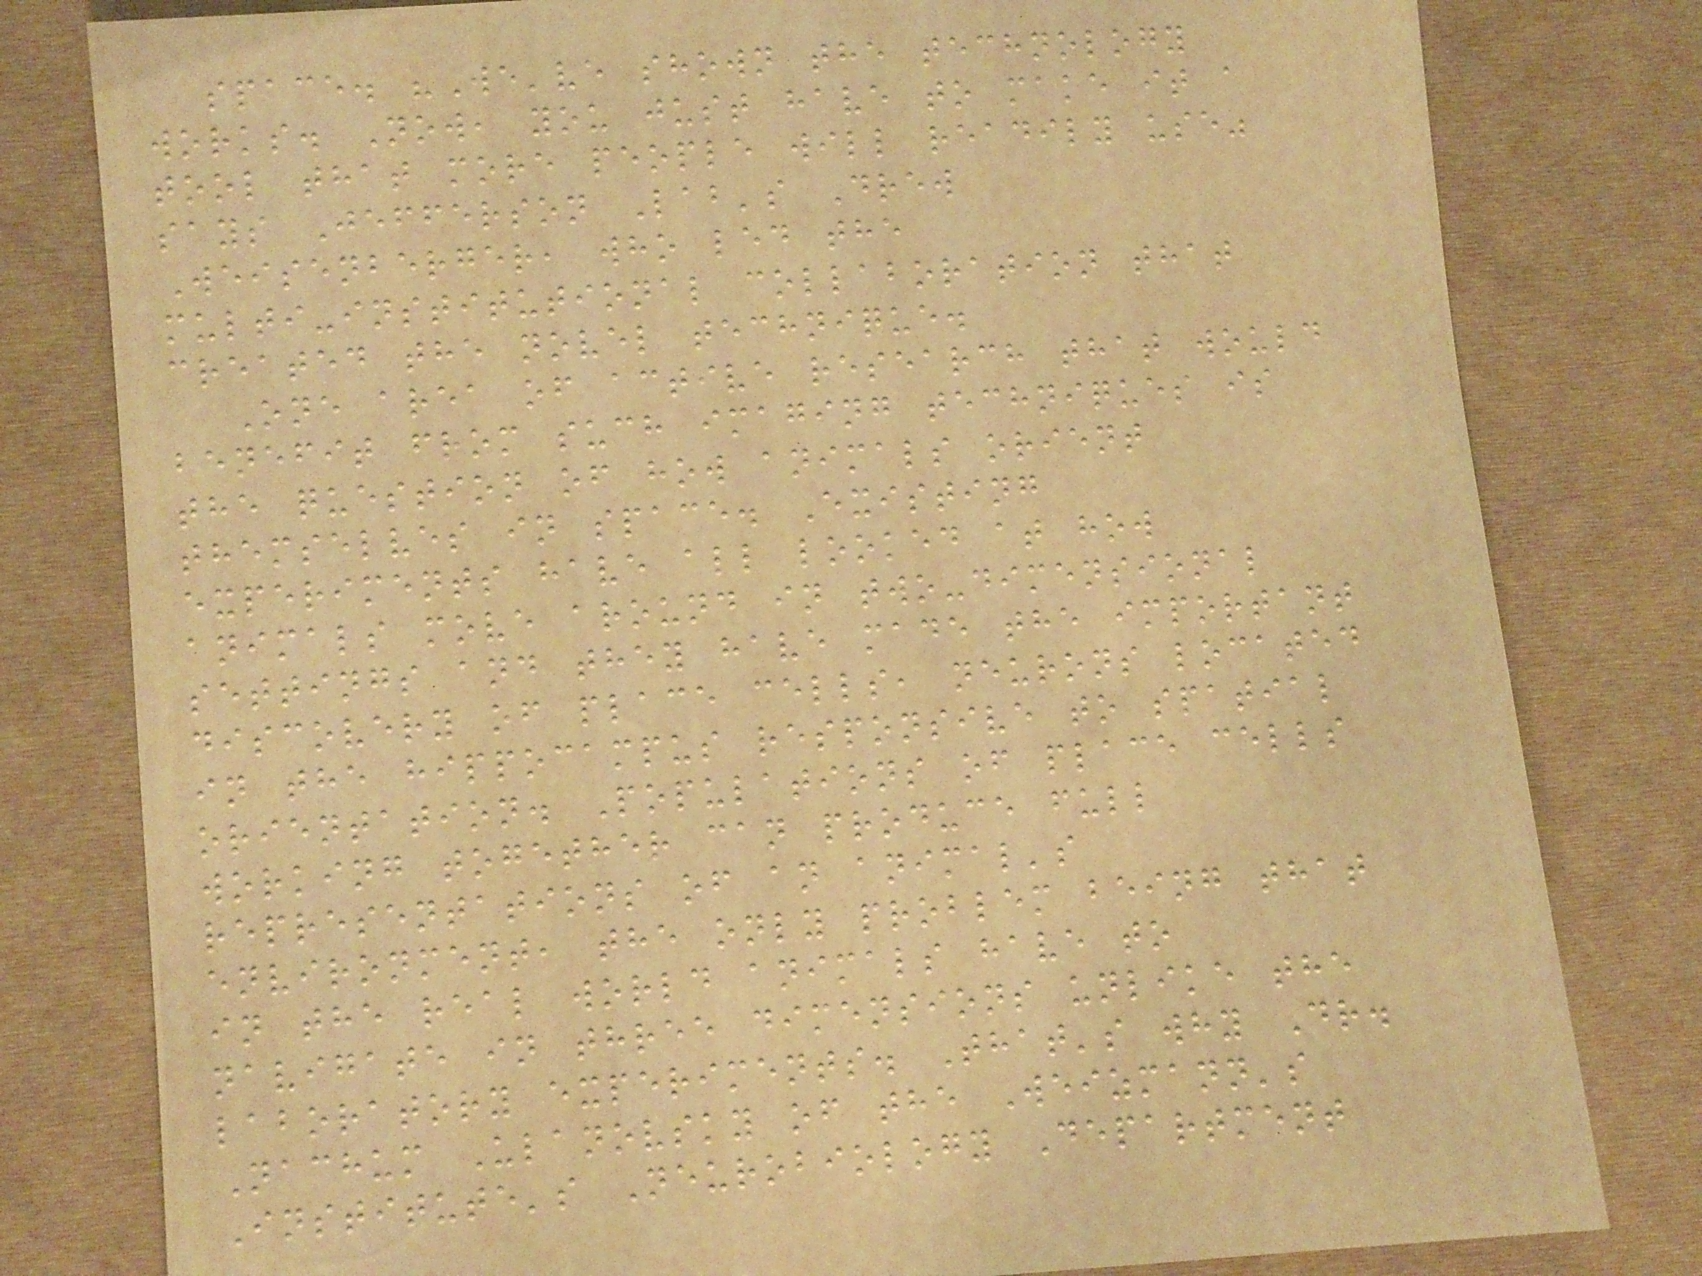space. "We've shown the technology
works. Now, you just have to make it a
tool that more people will readily use"
says Jefferson Lab's Drew
Weisenberger, who led the
multi-institutional collaboration that
created the novel technique.
One area of active research that would
benefit from such imaging techniques is
the question of how animals orient
themselves in space. Existing
experiments have all looked at how
animals move around in two-dimensional
settings and they have made the important
discovery of place cells, neurons located
in the hippocampus responsive to spatial
orientation. Populations of place cells
working together can produce full
representations of an animal's
environment, the only problem being that
in the real world animals have to
navigate in three dimensions unlike the
laboratory experiments. That's why Dr.
Nachum Ulanovsky of the Weizmann's
Institute's Neurobiology Department
